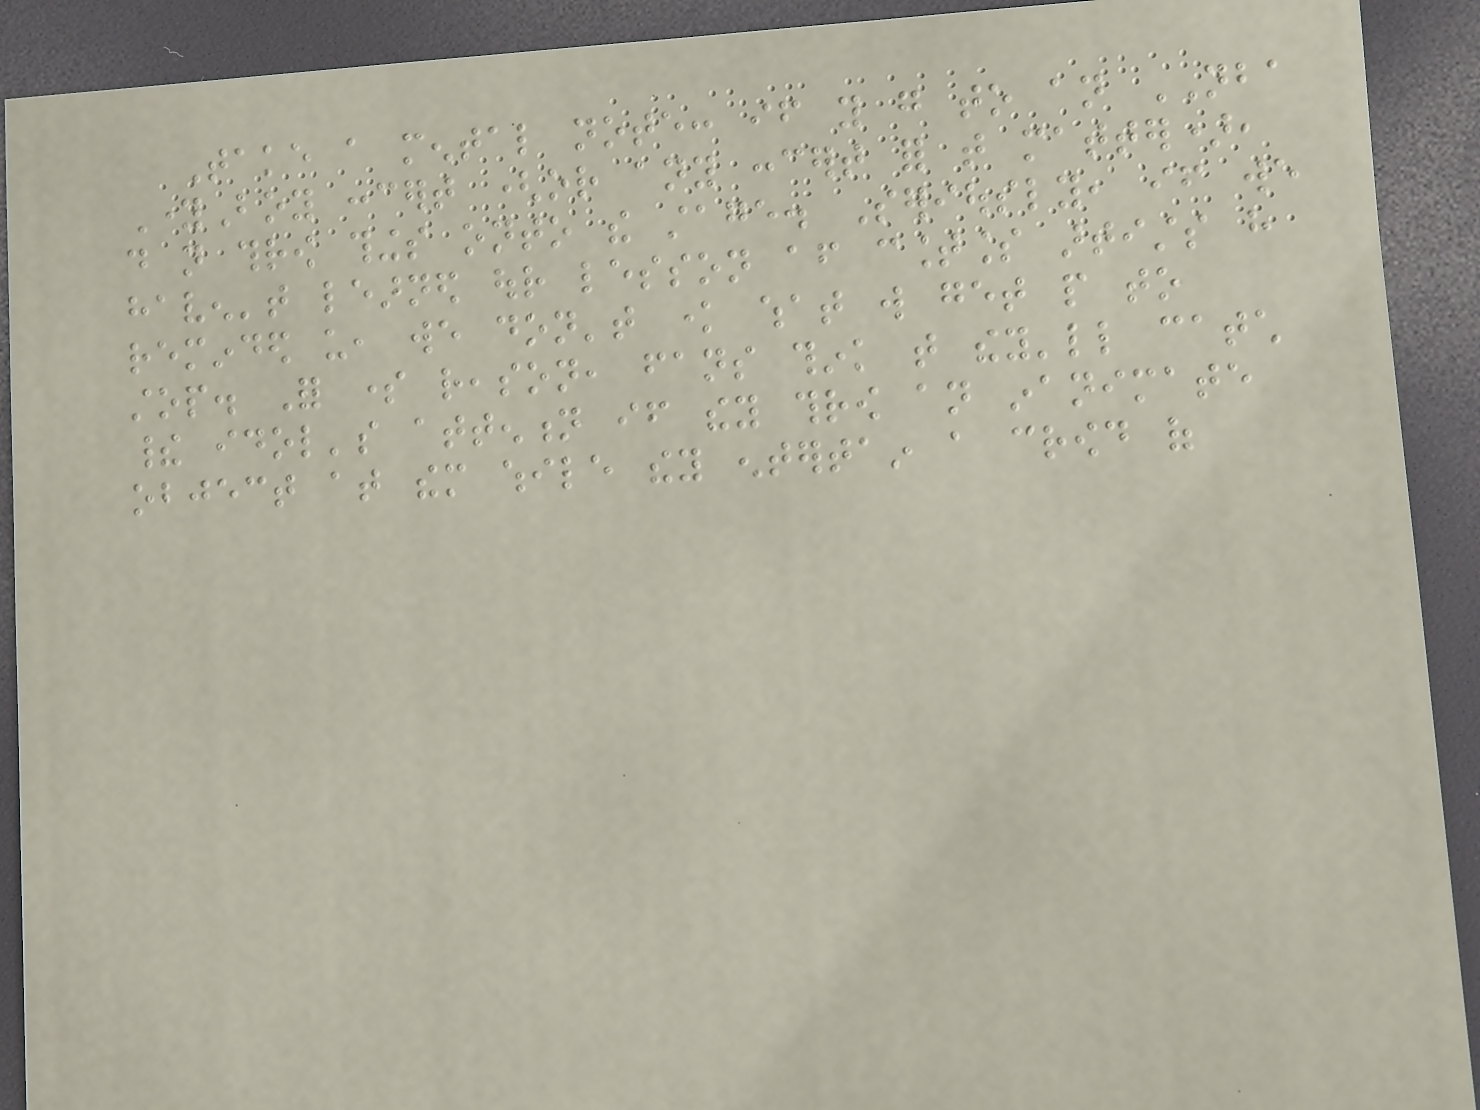Take a mental note: if you go to an NBA
YoungBoy concert (or any concert for that matter),
do not throw things onto the stage. Seriously, if we
haven't learned our lesson after countless artists have
reminded us, we don't know what will get people to
stop. For some reason, fans think that they'll catch
their idol's attention if they throw an inanimate
object at them while they entertain a crowd of
